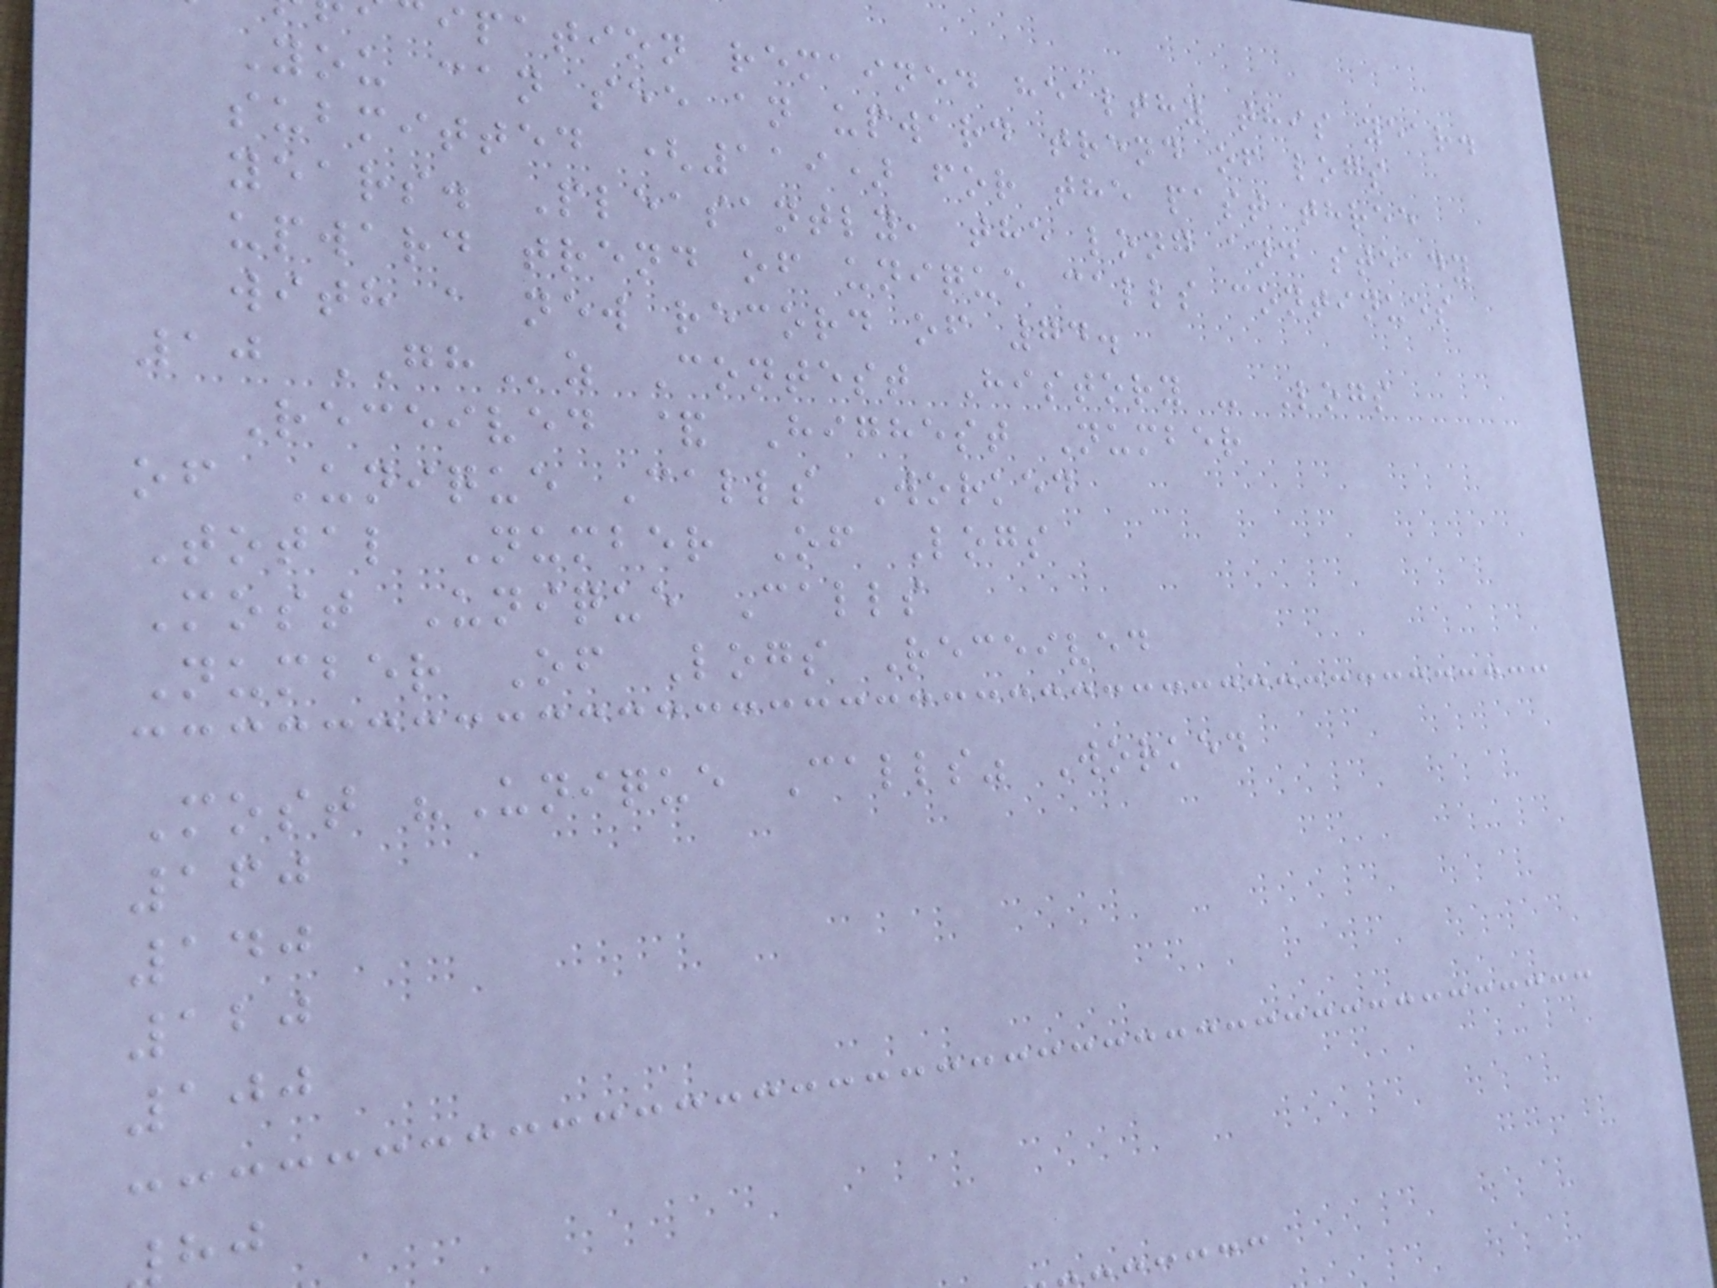ipation remained healthy this year.
You can see an upward trend of logs
submitted (119) for the past three
years. Pleasantly, the long and steady
upward trend of unique calls continues
with a new record of 74.
10 GHz Contest History - Logs
Received & Highest Number
of Unique Calls Worked
Total Number Of Logs
Most Unique Calls
Number Of Logs Received
Most "Unique Calls" Worked
160
140
120
100
